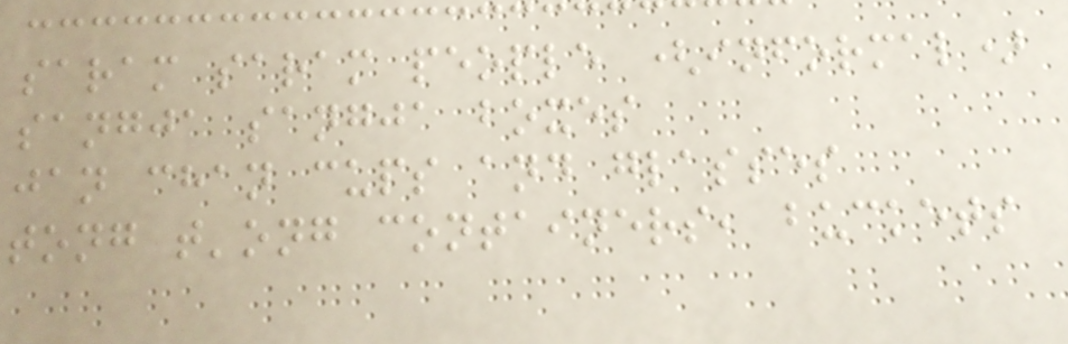saram saram people (informal)
sangja sangja boxes
jan chan cups and glasses
tong t'ong containers, buckets
